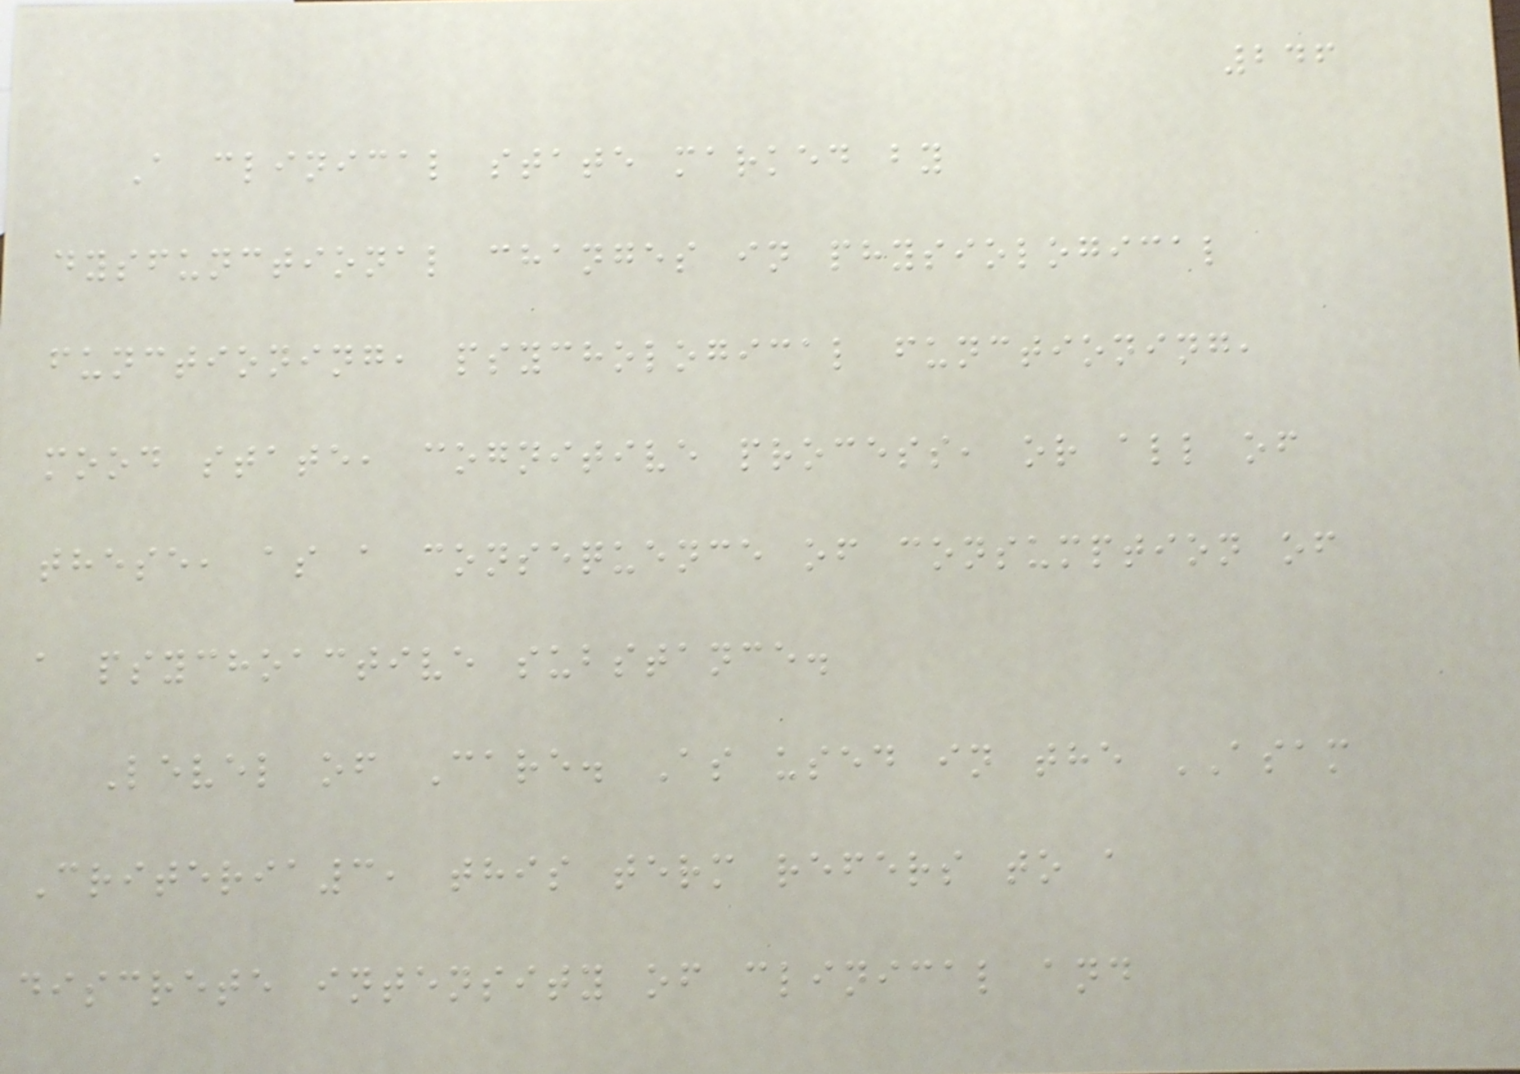246
A clinical state marked by
dysfunctional changes in physiological
functioning, psychological functioning,
mood state, cognitive process, or all of
these, as a consequence of consumption of
a psychoactive substance.
Level of Care. As used in the ASAM
Criteria3, this term refers to a
discrete intensity of clinical and
